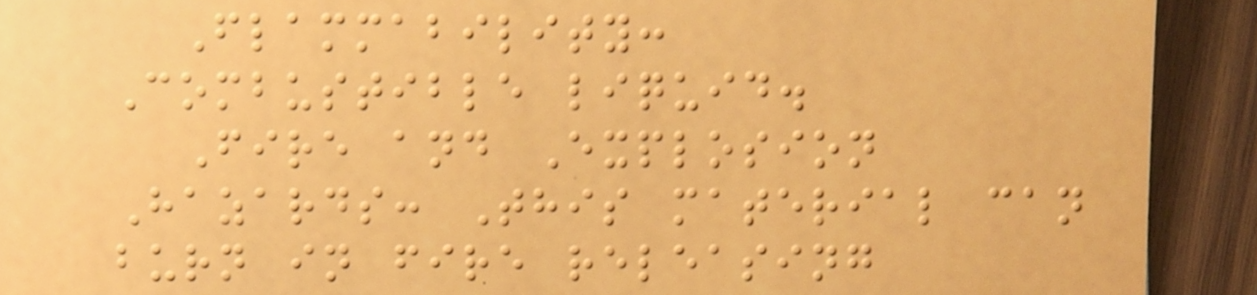Flammability:
Combustible liquid.
Fire and Explosion
Hazards: This material can
burn in fire releasing
